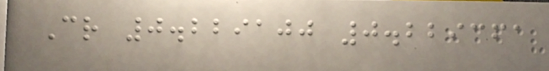Cr 0.229100 0.229361
